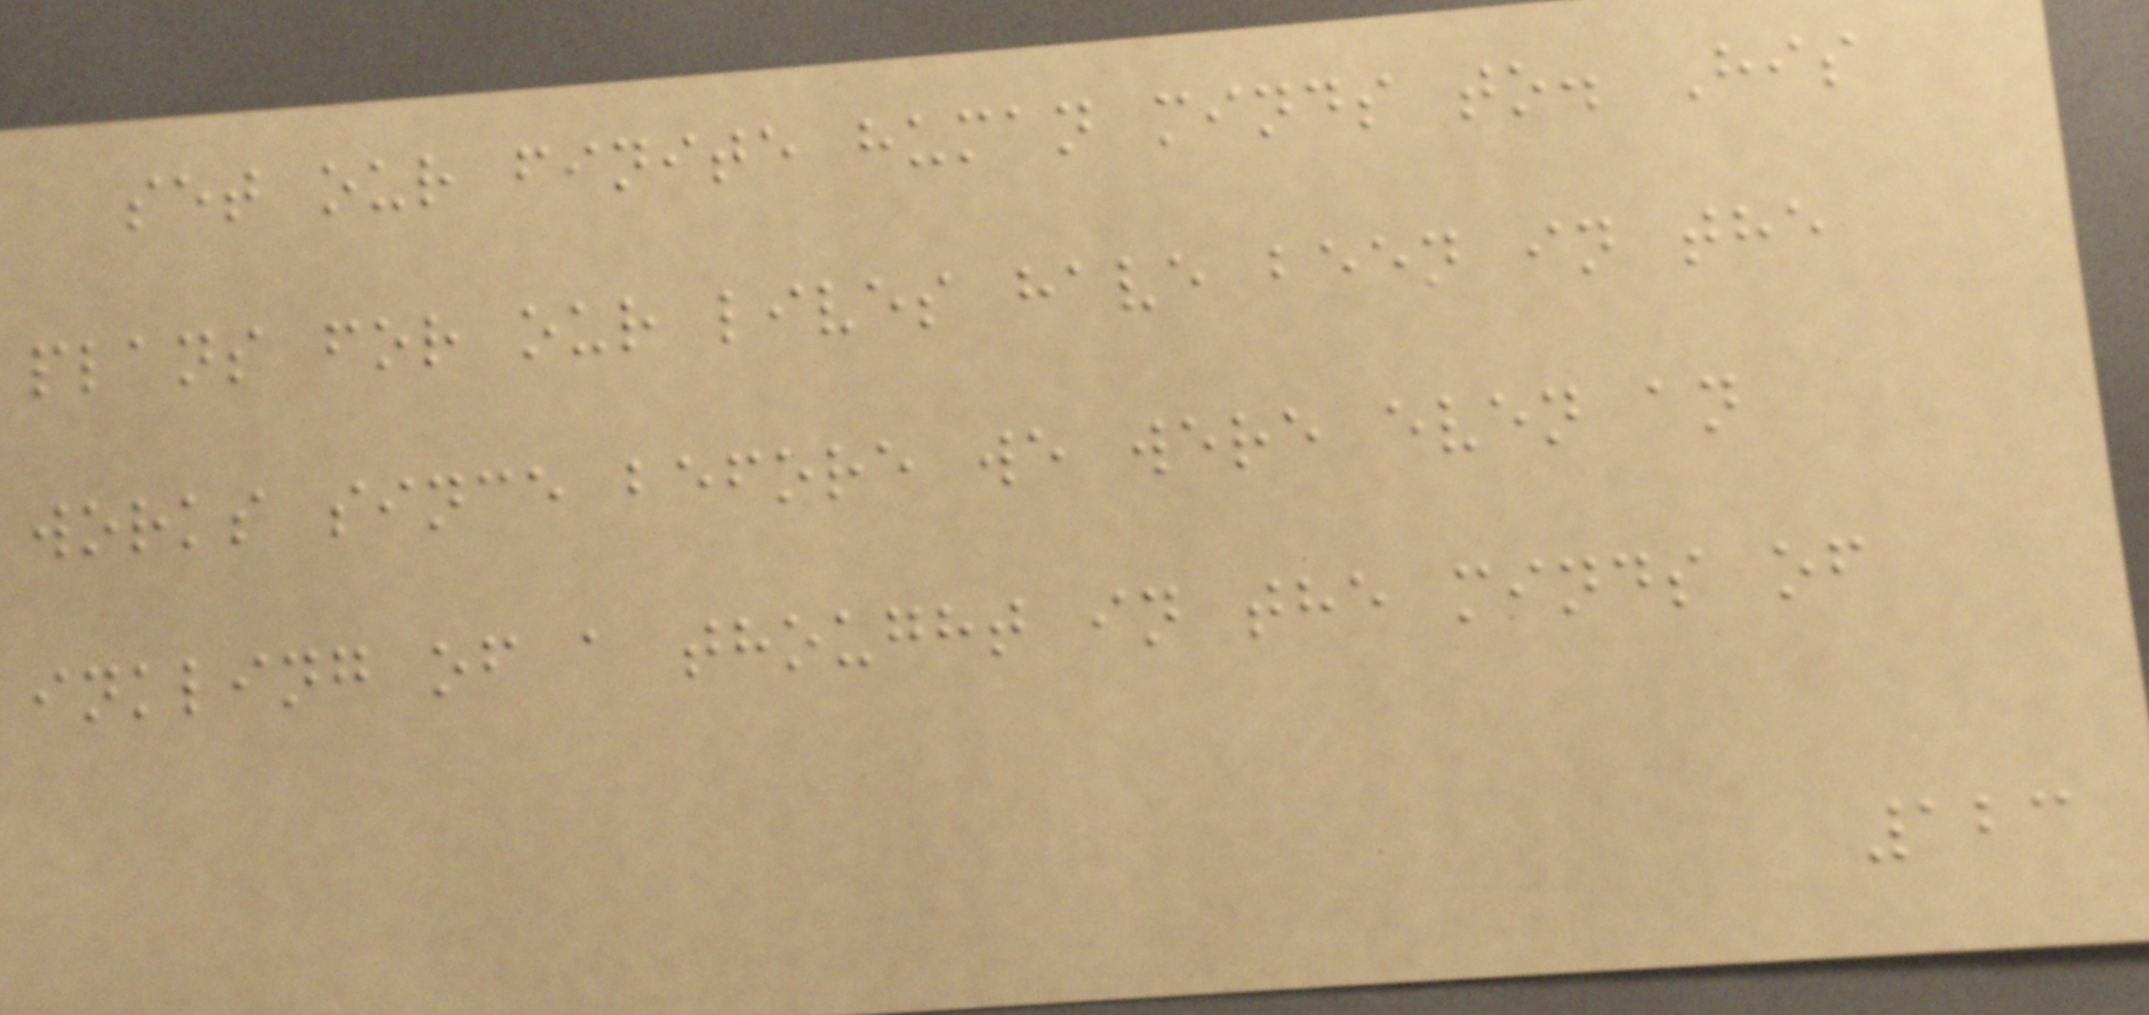set our finite human minds to. His
plans for our lives have been in the
works since before we were even an
inkling of a thought in the minds of
123
